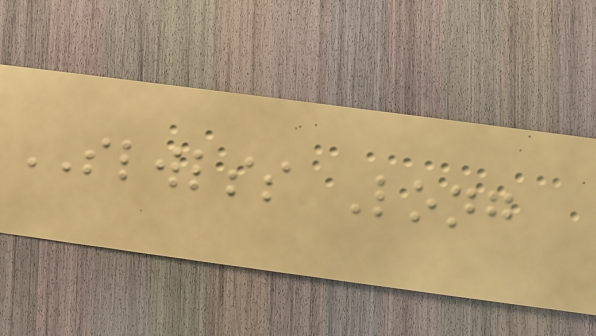SLWLSS Long
